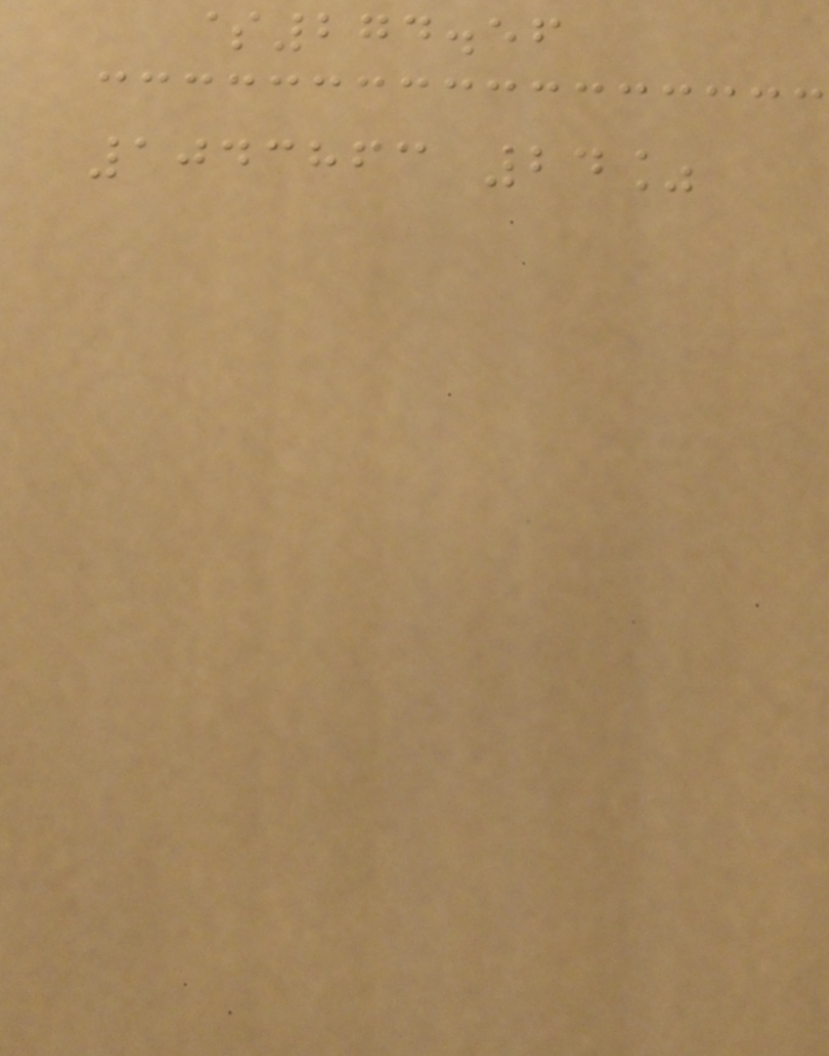$274.56
1043863 24%
